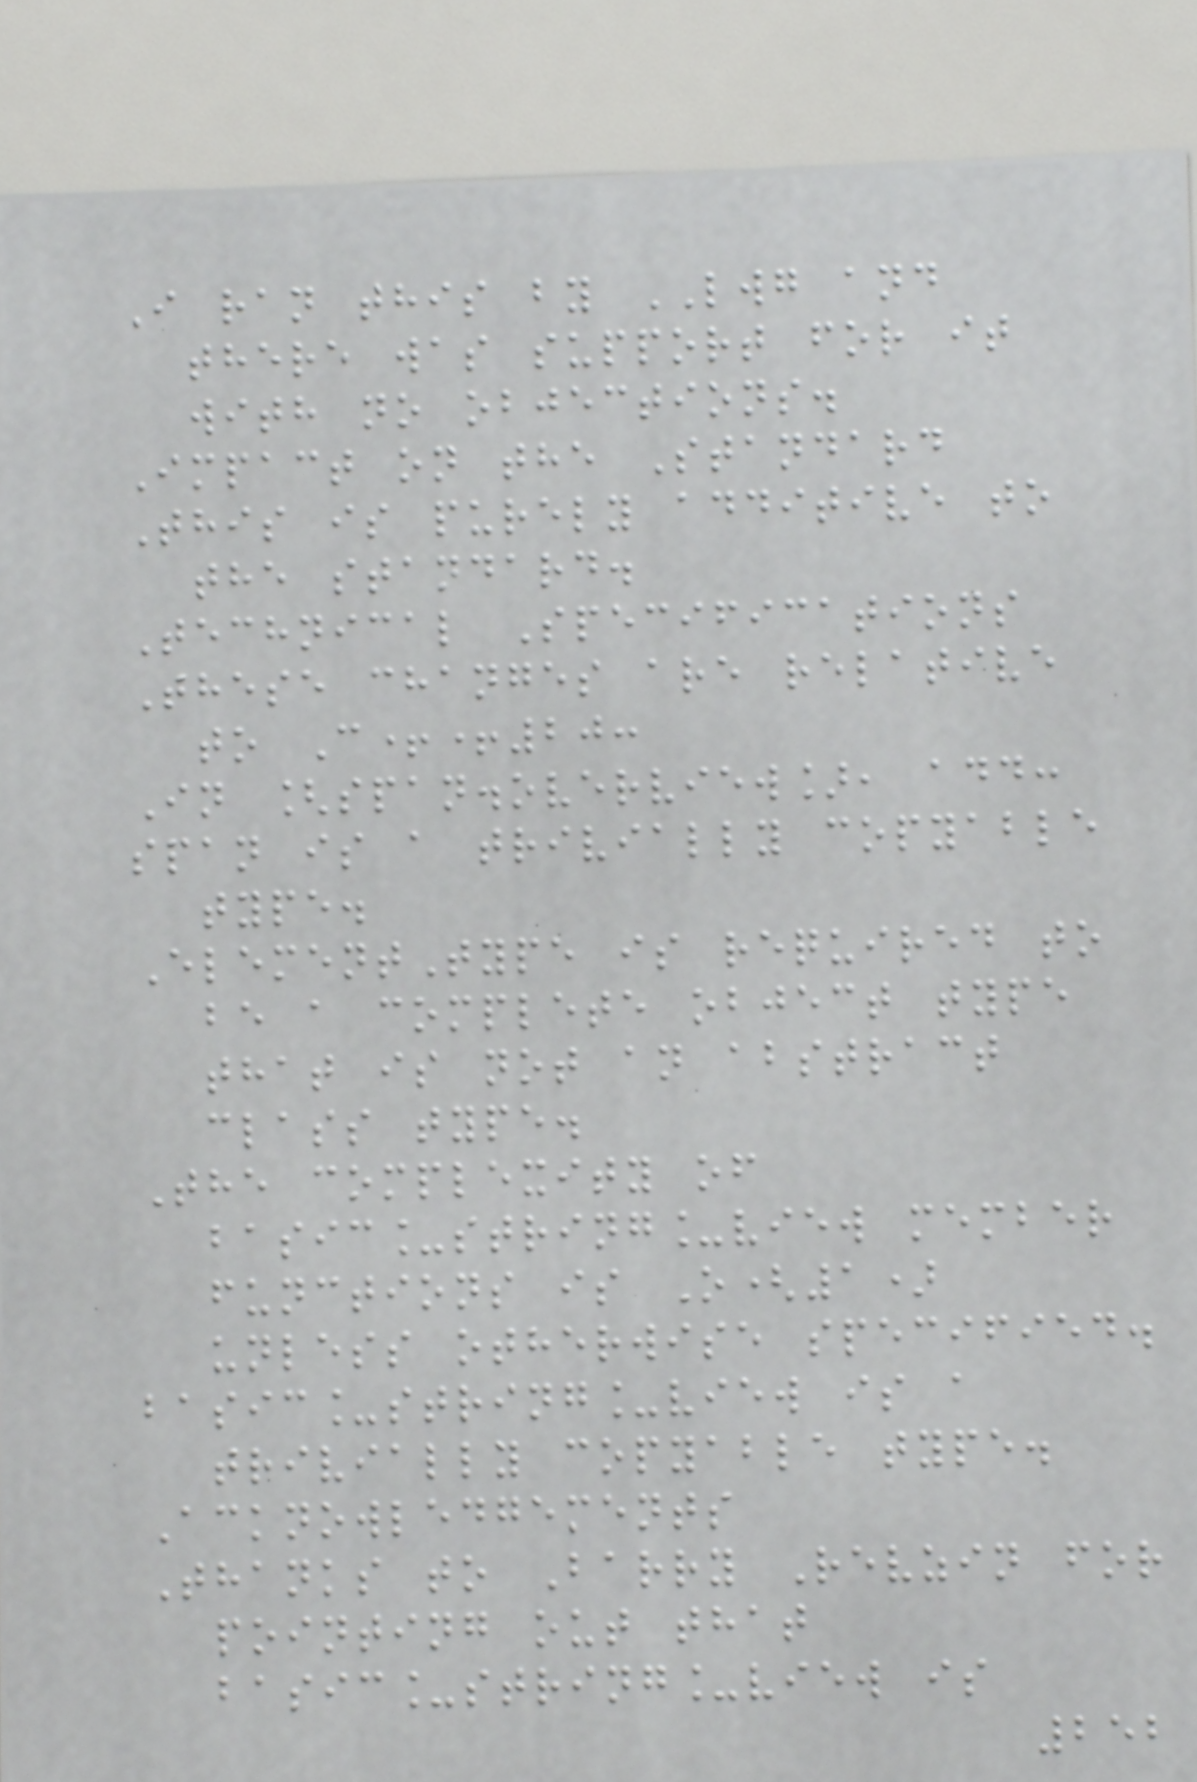I ran this by LWG and
there was support for it
with no objections.
Impact on the Standard
This is purely additive to
the standard.
Technical Specifications
These changes are relative
to C++20:
In [span.overview], add:
span is a trivially copyable
type.
ElementType is required to
be a complete object type
that is not an abstract
class type.
The complexity of
basic_string_view member
functions is O(1)
unless otherwise specified.
basic_string_view is a
trivially copyable type.
Acknowledgements
Thanks to Barry Revzin for
pointing out that
basic_string_view is
252
